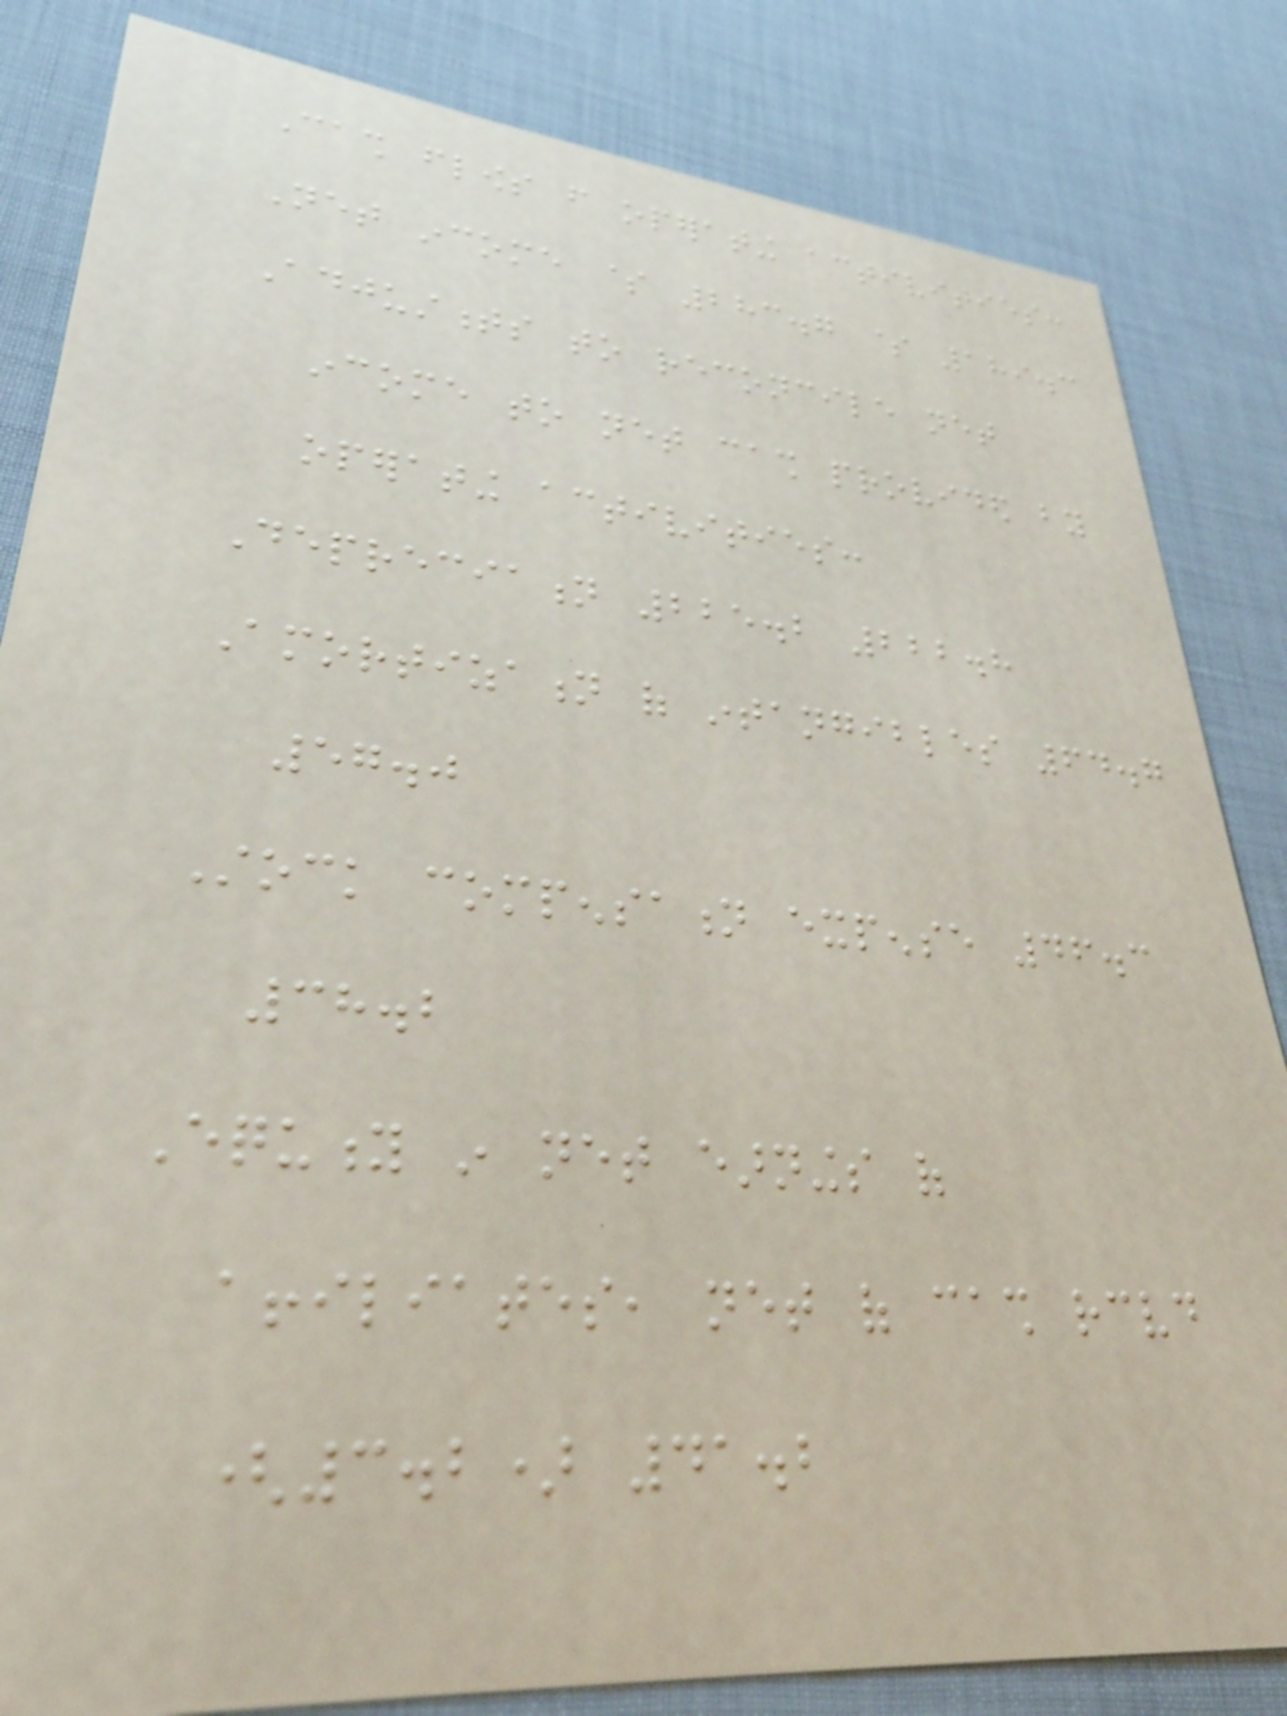Cash flows from operating activities:
Net income $ 283.7 $ 189.3
Adjustments to reconcile net
income to net cash provided by
operating activities:
Depreciation 225.2 222.8
Amortization of intangibles 64.7
57.0
Stock compensation expense 46.3
38.2
Equity in net earnings of
affiliates, net of cash received
(3.2) 41.2
